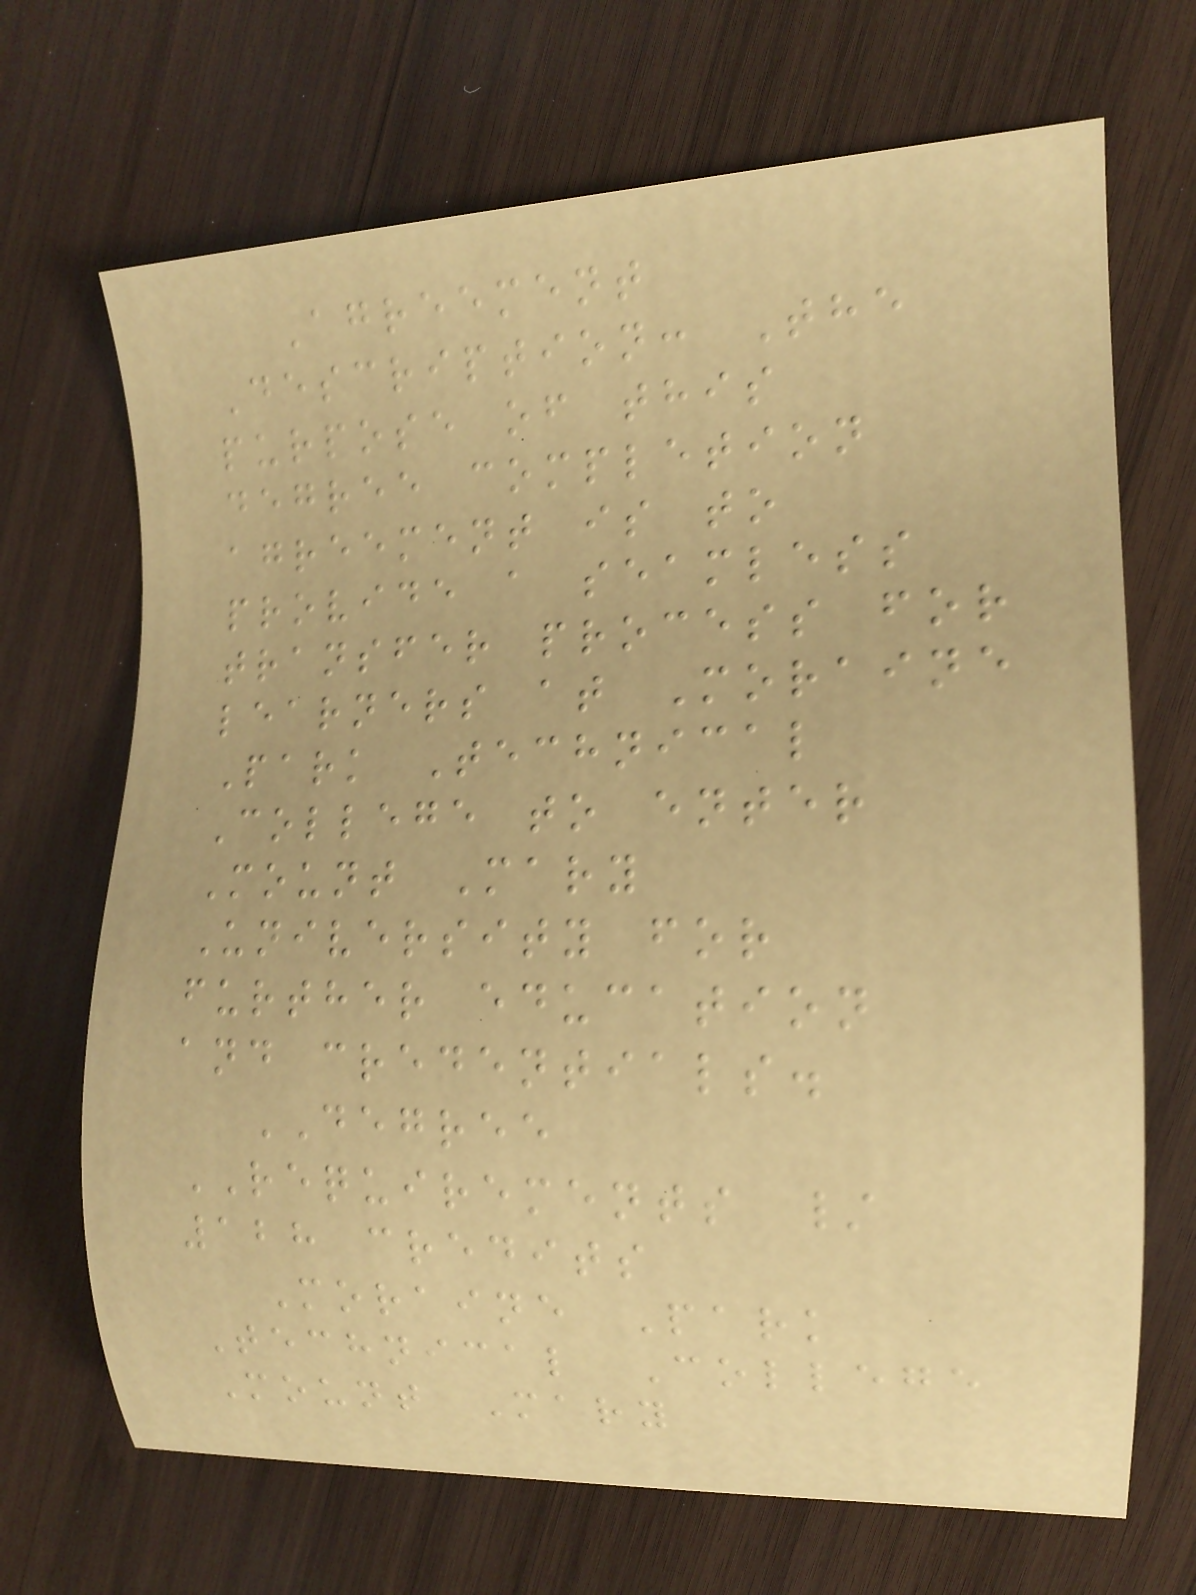Agreement
Description: The
purpose of this
degree completion
agreement is to
provide a seamless
transfer process for
learners at Moraine
Park Technical
College to enter
Mount Mary
University for
further education
and credentials.
DEGREE
REQUIREMENTS /
128 credits
Moraine Park
Technical College
Mount Mary
